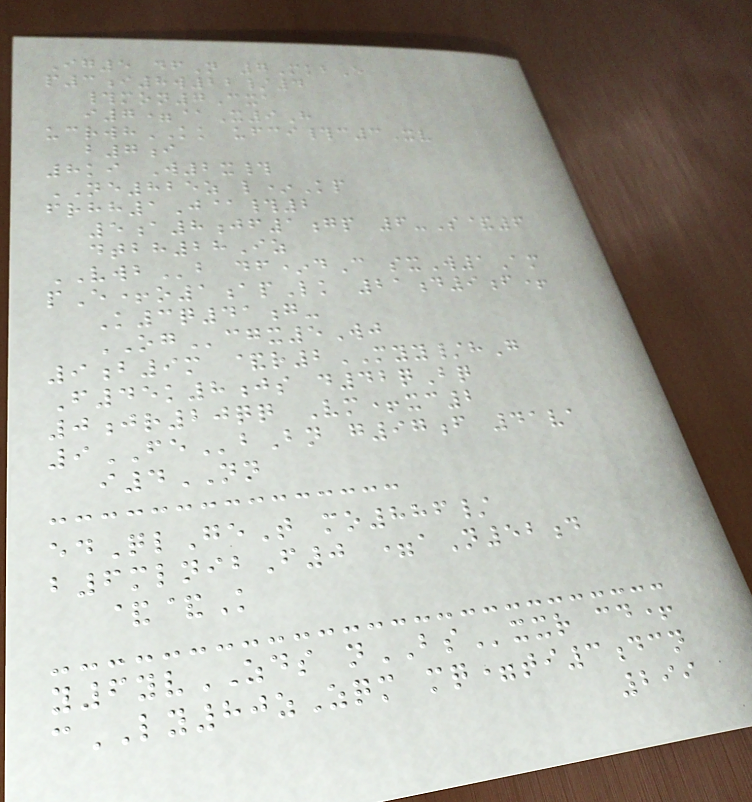Ig5 dfN 7MkbE
p3i8w22/4
#mon7Cxa
i7=@X9H
ucrwhKK ufci#c3Xv
b7i
8ki W2x#
NE825z l*Kp
frhh1J@#2
5a8jf1gp 6-S&6
dtbh28Iz
VWBb df*dC sxW1Am
pE+o1apLk 21d9f+
K3q41g-
OGcgx5Wj
9b9m &r2MYY/hG
F45k8js d42qBq
0jr20qq Vm+xc2
9FEbBn g97f 41va
i4NN
edQlGeT mo886/
b6mlnibF0 =aN52d
&&K
y6yvZDS nBSxxr cd+
cLY80zZqm mq=ti3dcn
299
